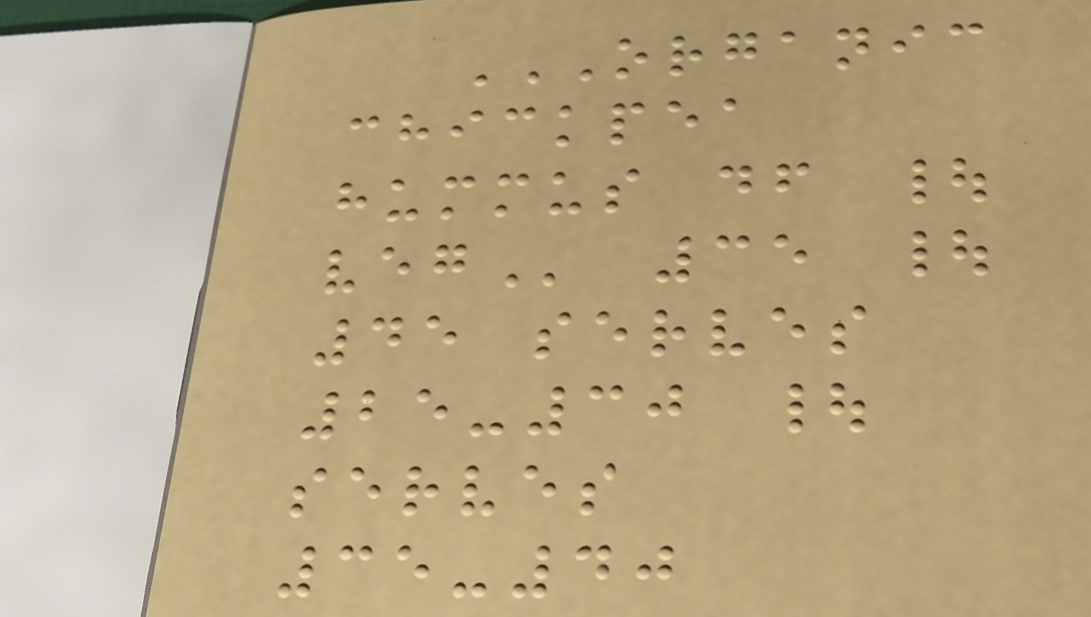ORGANIC
CHICKPEA
HUMMUS DF |
VEG 35 |
45 serves
25-30 |
serves
35-40
